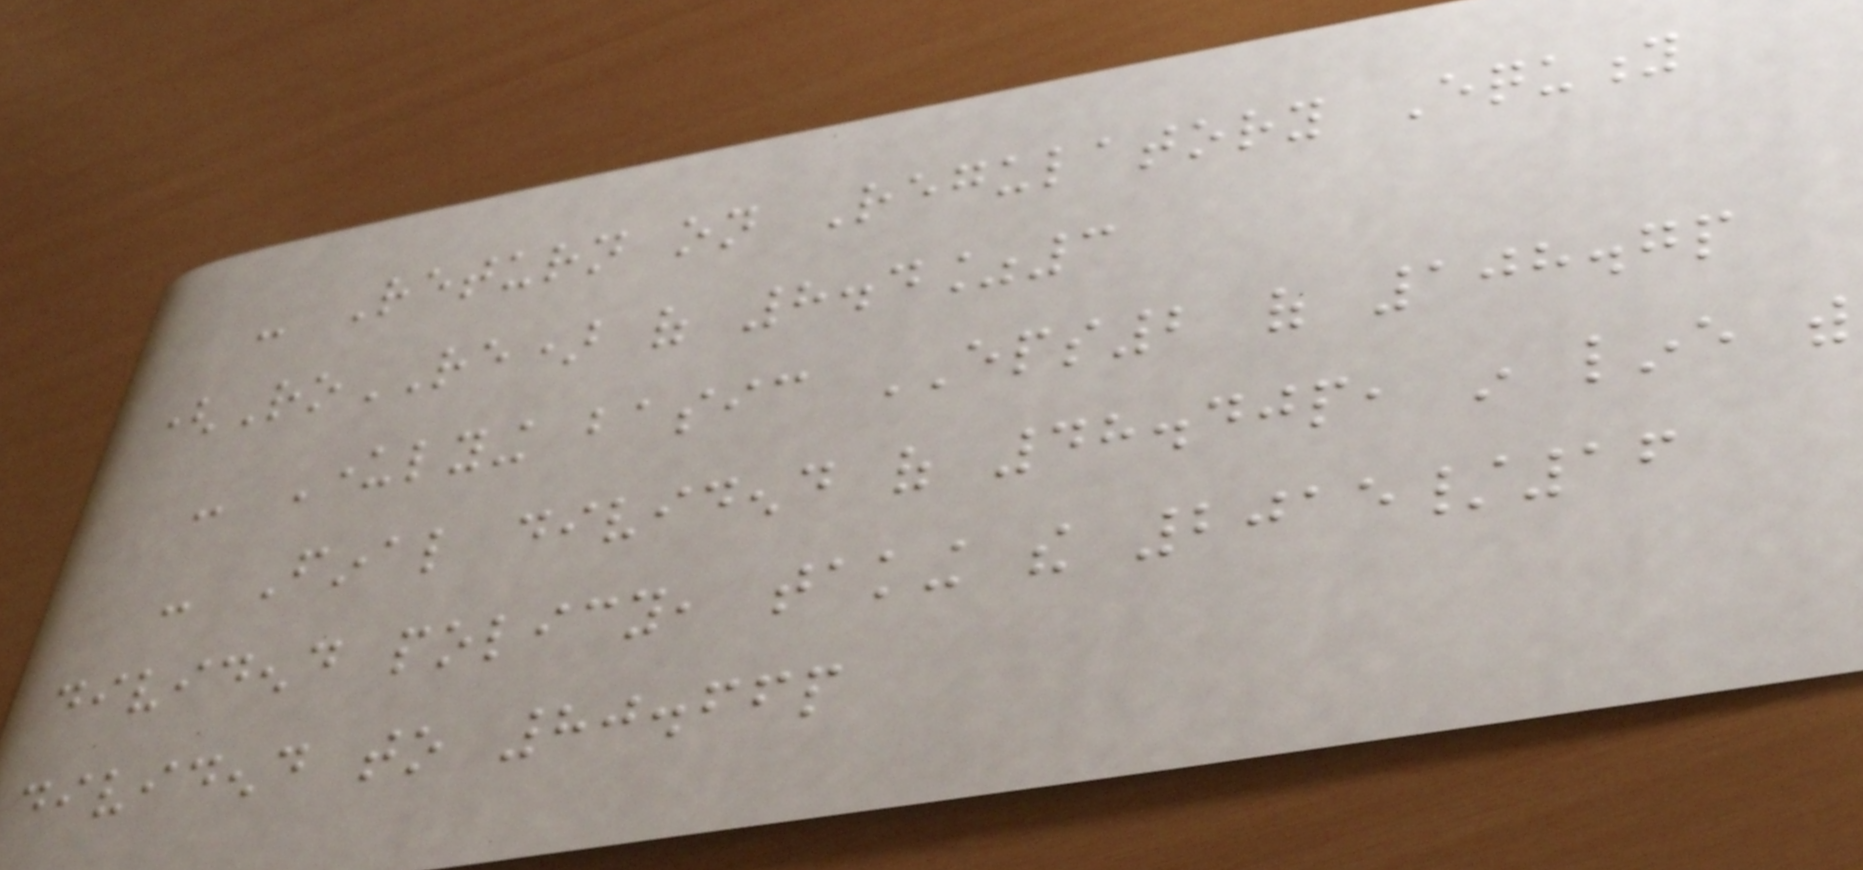- Return on Regulatory Equity
(RoRE) of 8.4%3
- Underlying basic EPS2 of 108.7p
- Final dividend of 48.40p, in line with
dividend policy, taking the 2015/16
dividend to 80.66p
